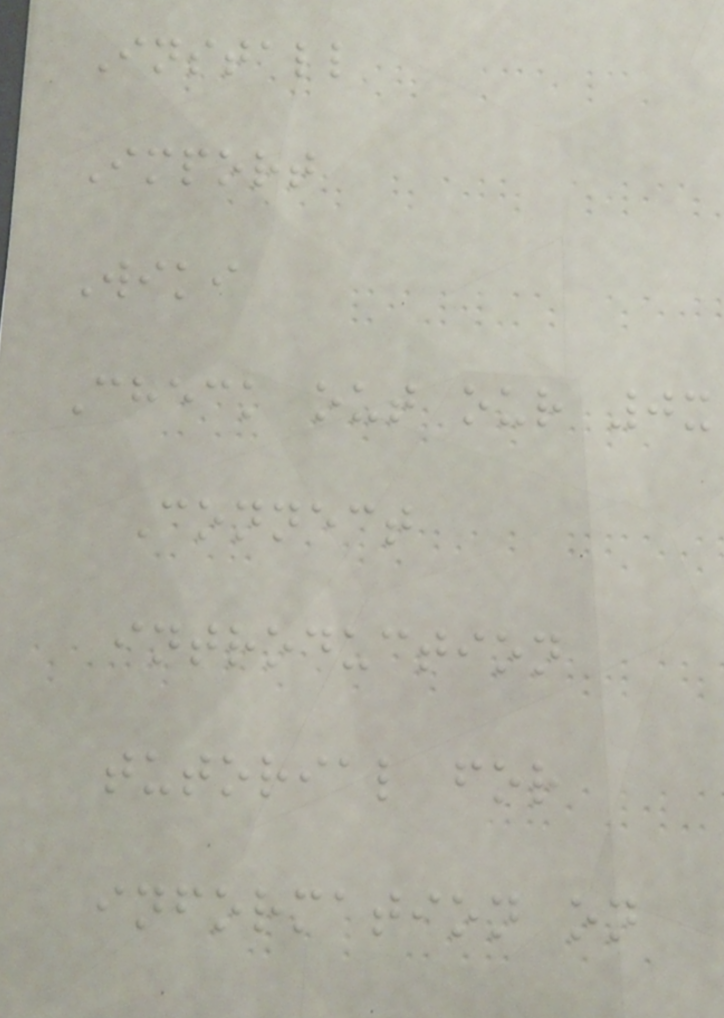Install
Import
Wiki
Check out our 0x
Connect
introduction
tutorial for
information on
